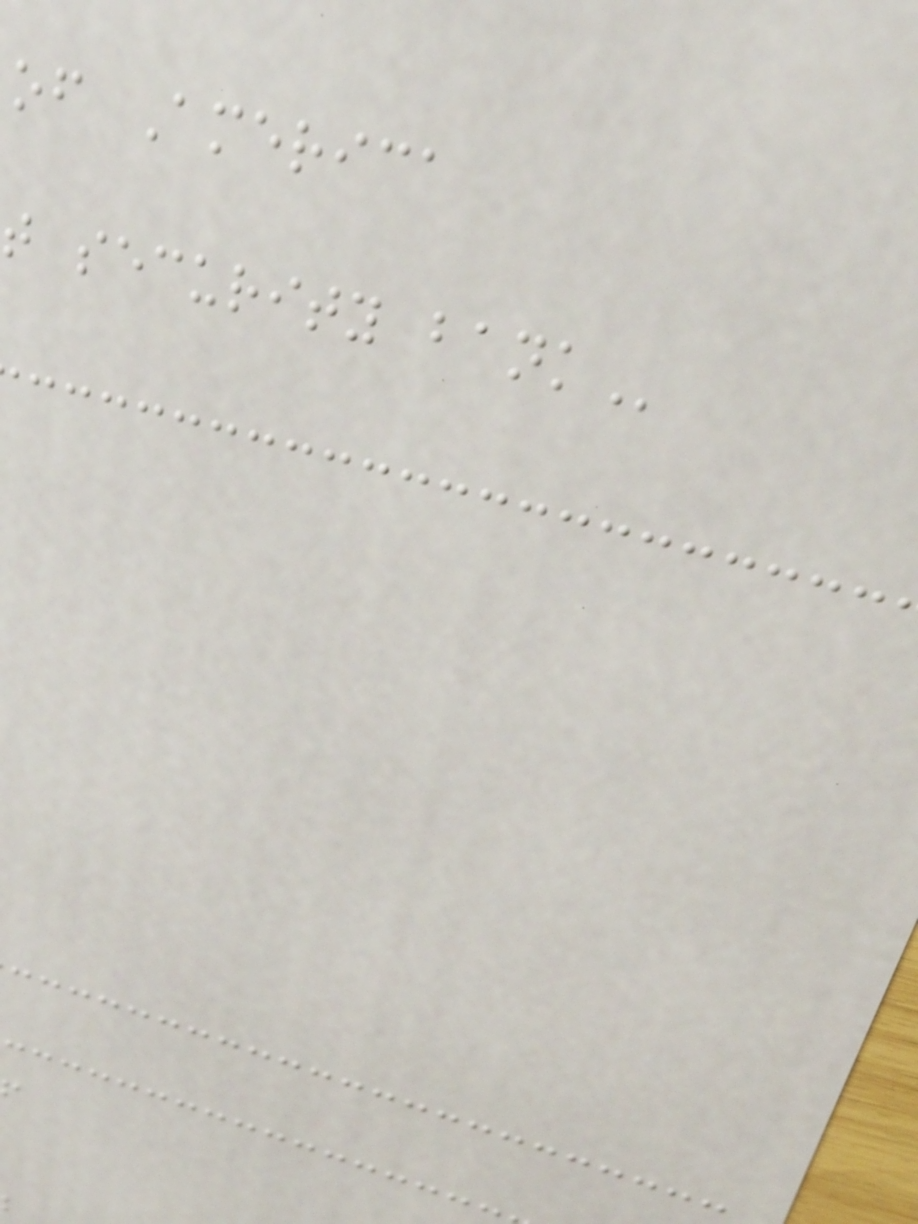of America
t security
